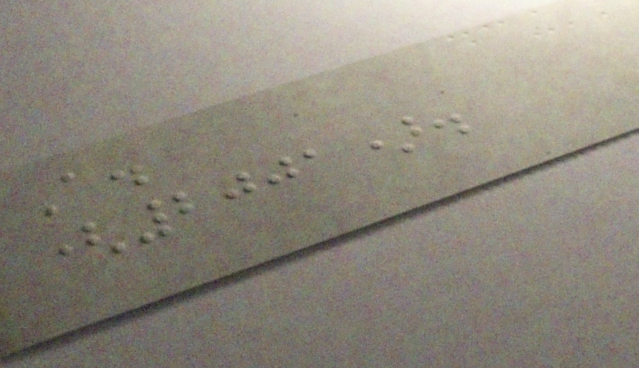A.
(2001).
